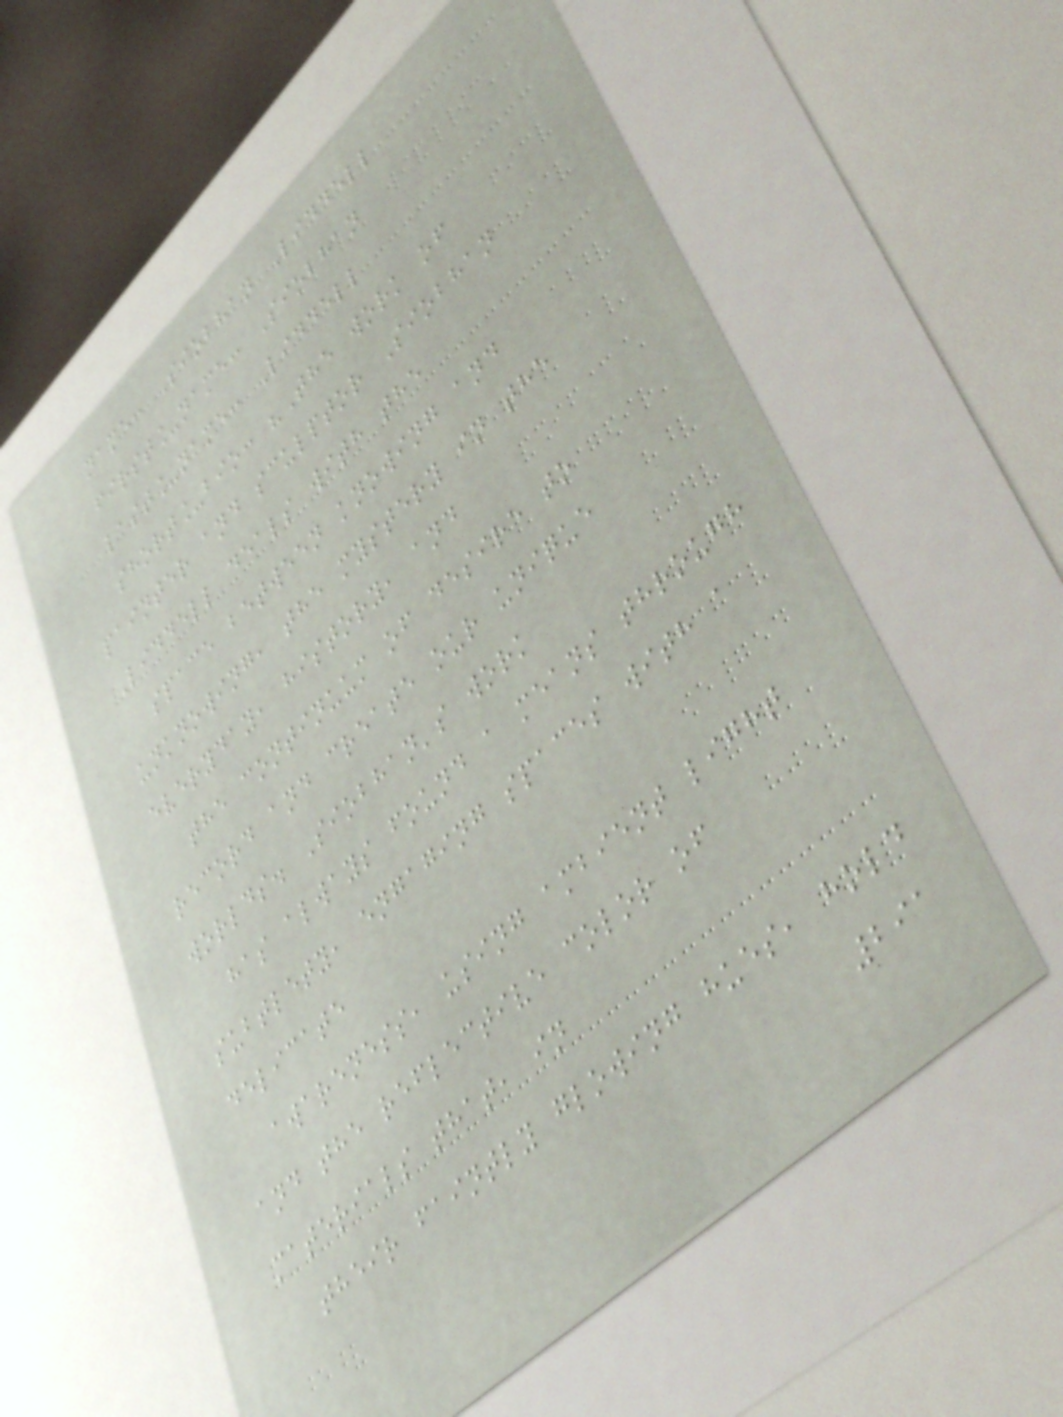name: Siobhan Liddell
first_name: Siobhan
last_name: Liddell
short_bio: "The work of
painter and sculptor Siobhan
Liddell deals with the
space between knowing and
unknowing, the mystery in the
everyday, history, and
the continuum of desire to
record and create our unique
worlds. Siobhan's work
has always found a means through
subtlety, engaging spaces with a
delicate
awareness, using ambient light
and the reflective color of
materials that, in
their faintly glowing hues, hold
291
